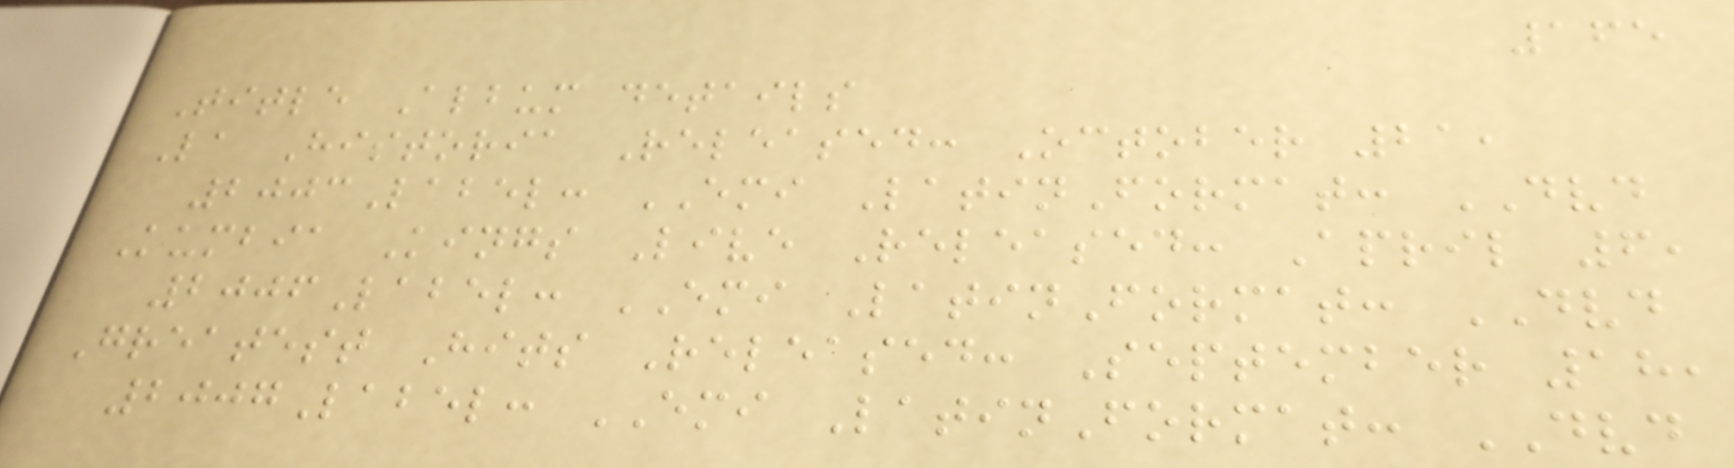165
Title Album details
La Historia Released: October 21,
2003Label: EMI LatinFormat: DVD
Kumbia Kings Live Released: April 6,
2006Label: EMI LatinFormat: DVD
Greatest Hits Released: September 18,
2007Label: EMI LatinFormat: DVD
